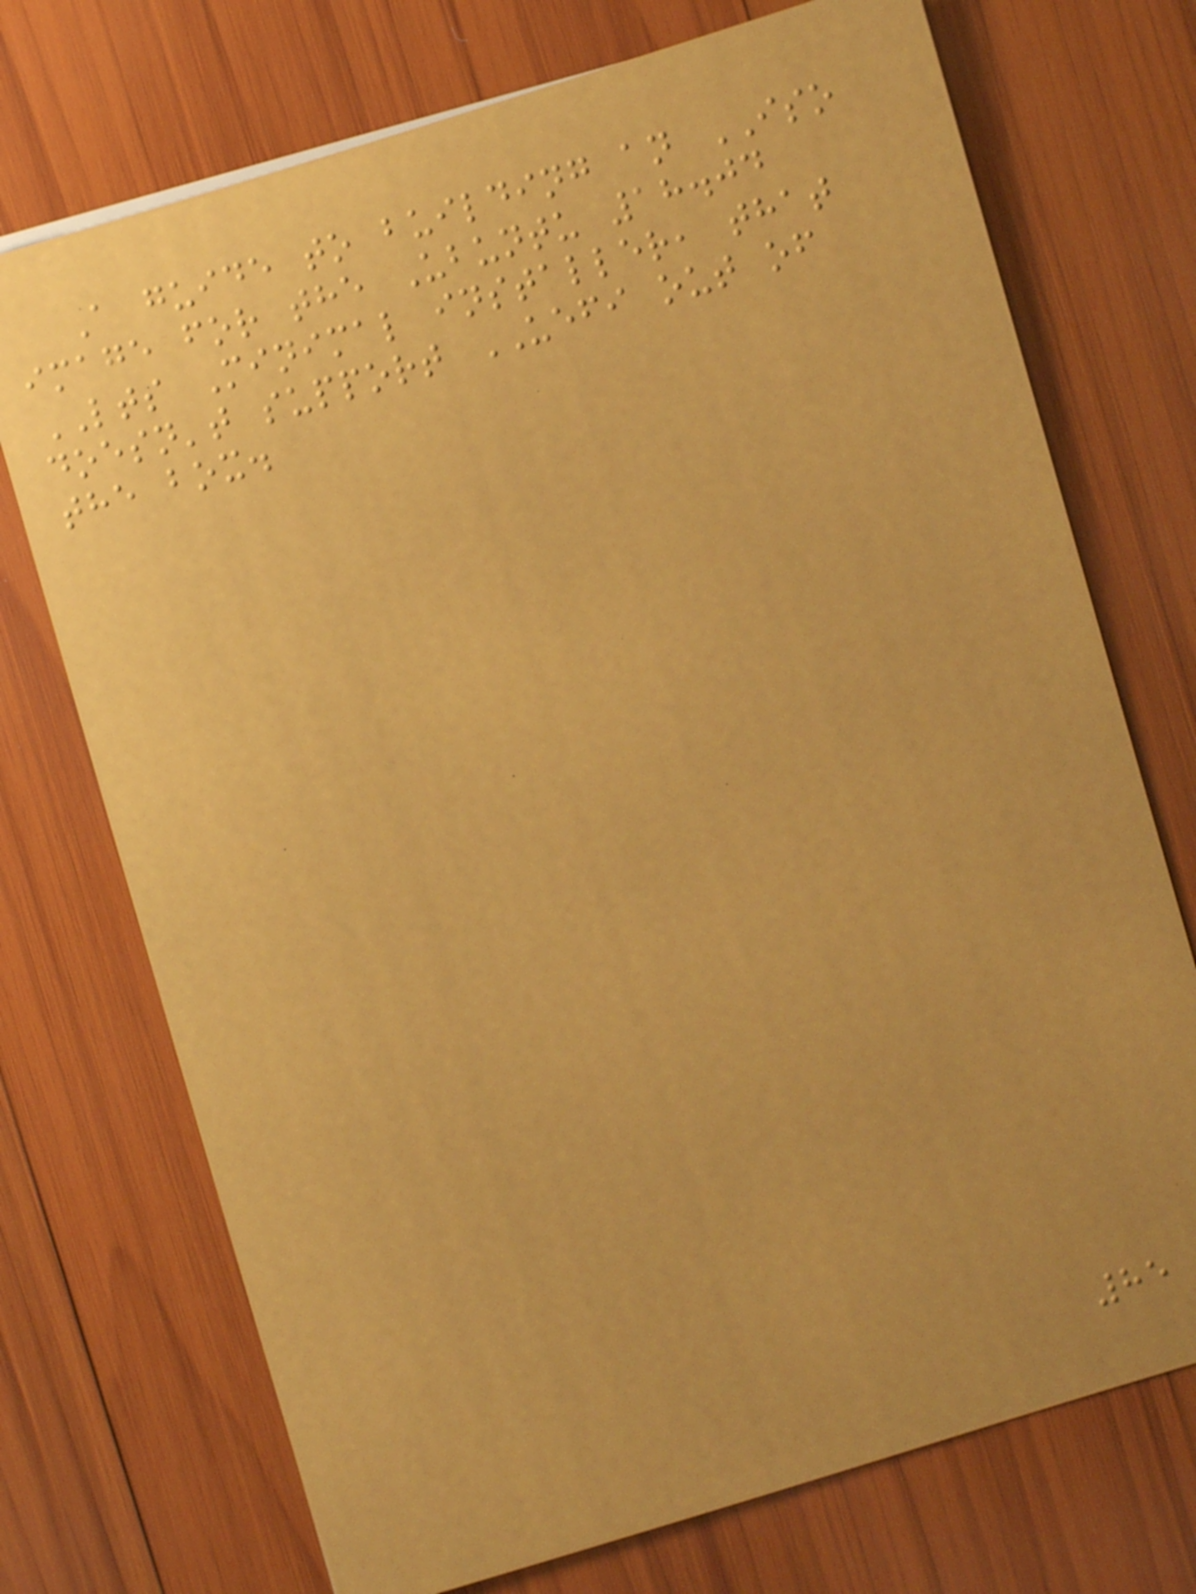A guide to building an ISO
image for the Ubuntu 18.04
LTS Minimal installer, that
doesn't support UEFI out of
the box.
85
